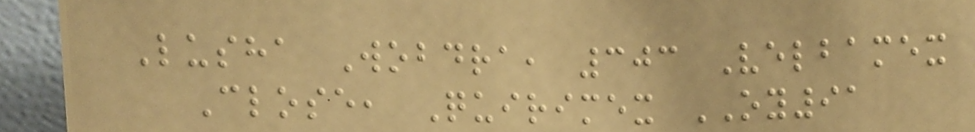Lusha Wobdra, 303 Velbamex
Close, Quirimex OY91
